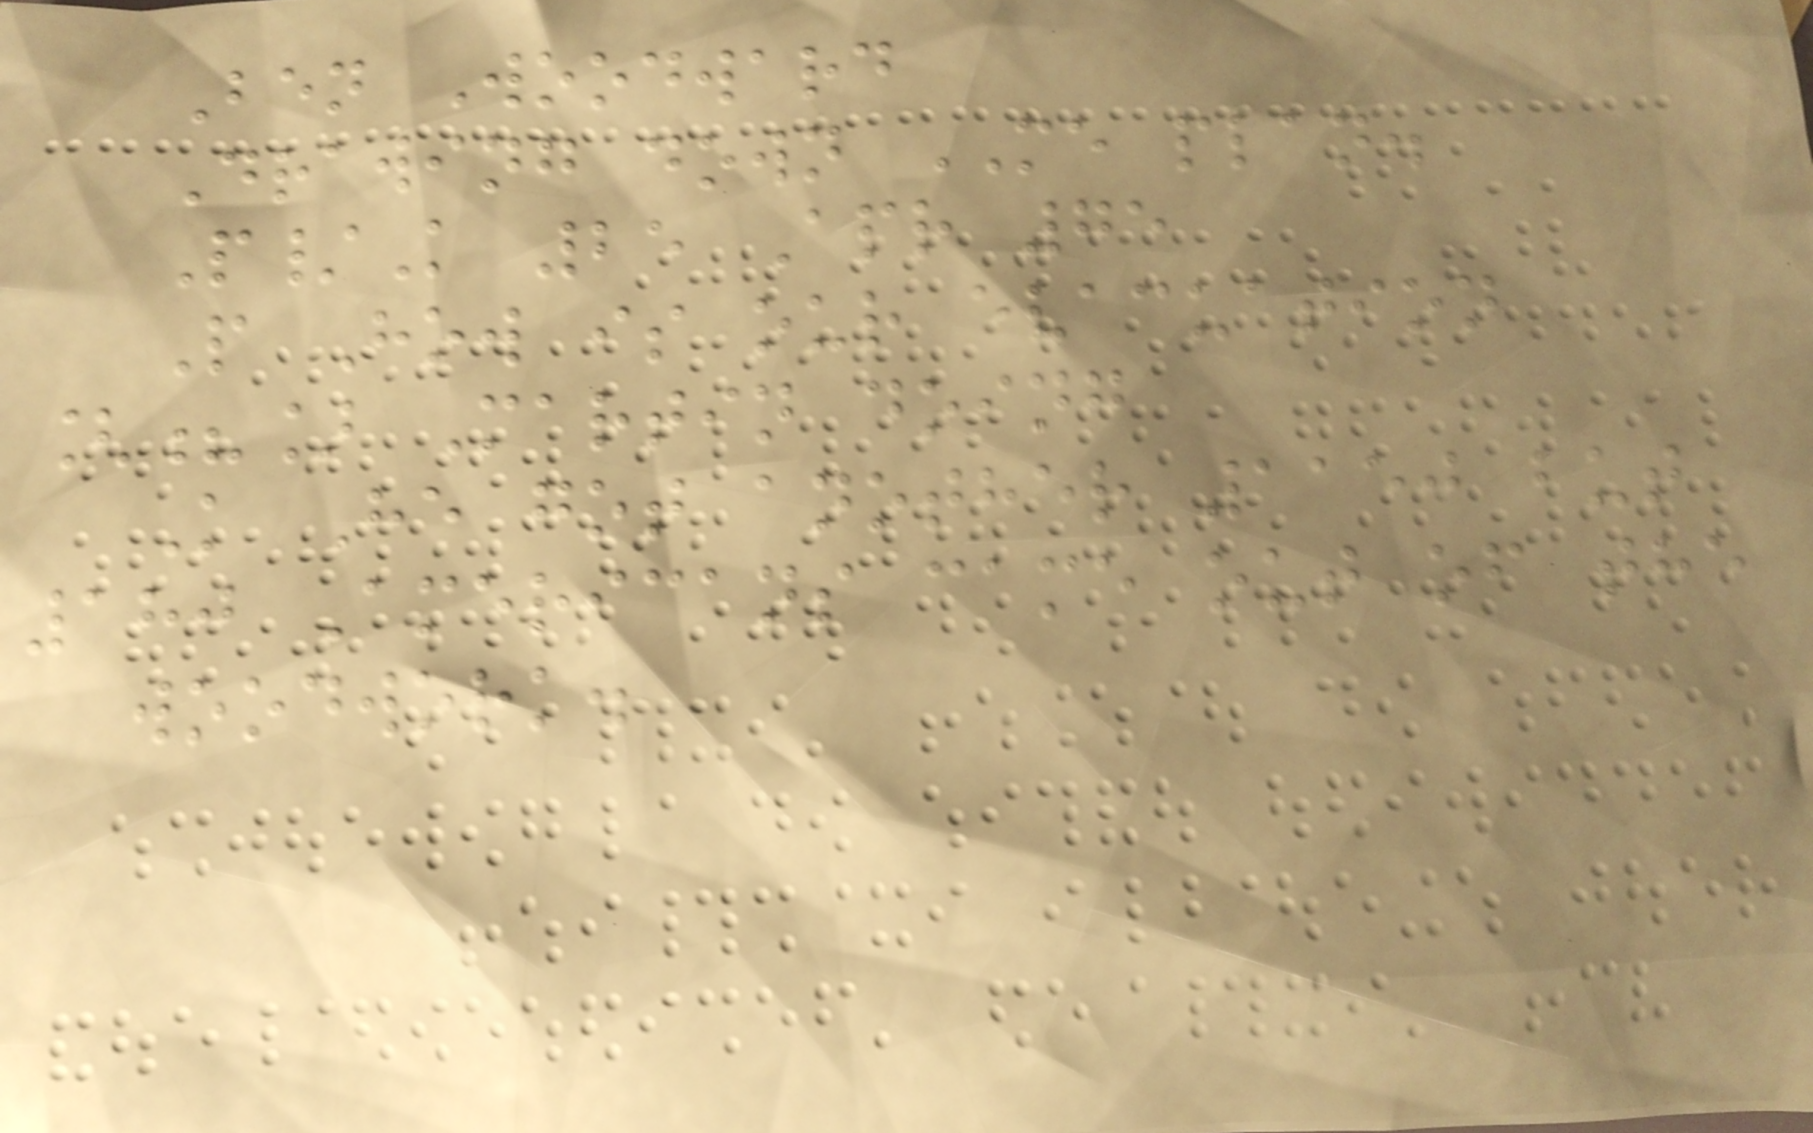Ben Woodward
Drawing down ME plan.
P/K 25 Apr 75
P How is our evacuation
[?] Martin doing
K He got another 1150 but
180 Americans came out of the
woodwork.
